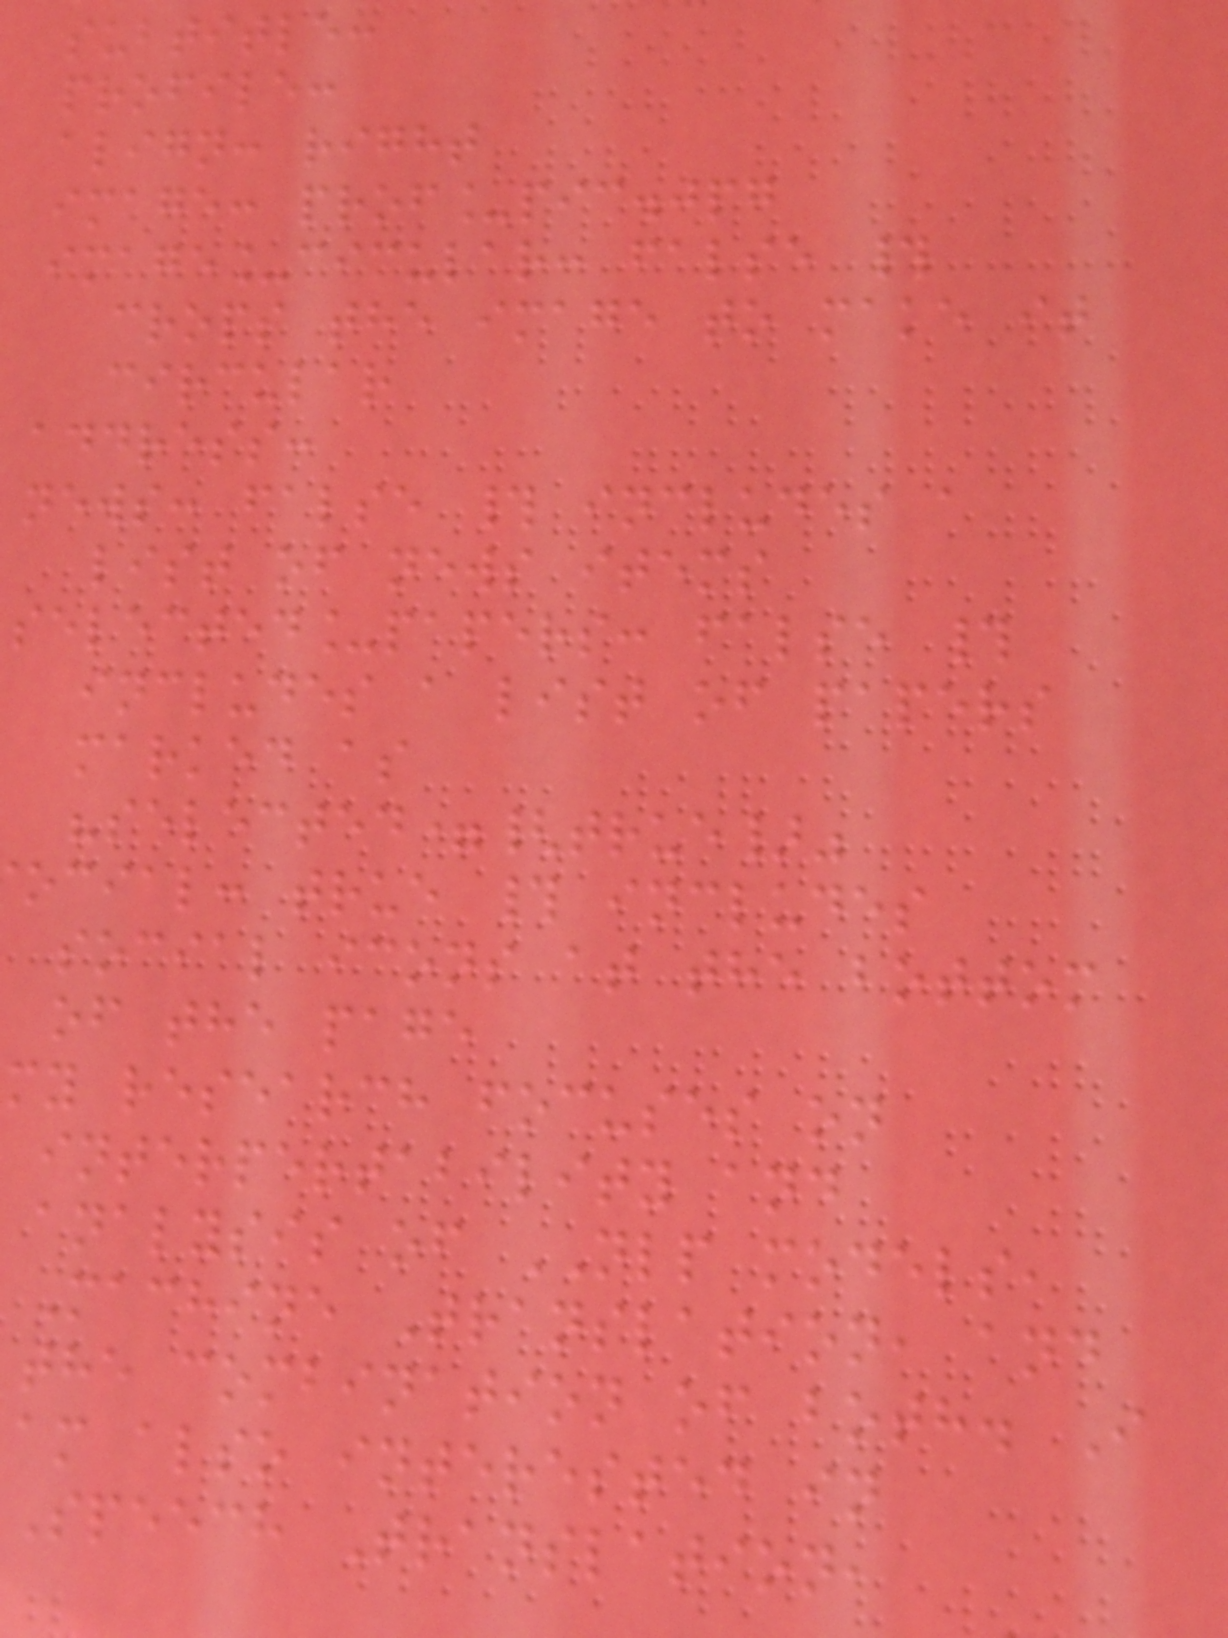subtitle:
profile:
align: right
image: prof_pic.jpg
image_cicular: false #
crops the image to make it
circular
address:
news: false # includes a
list of news items
selected_papers: false #
includes a list of papers
marked as
"selected={true}"
ocial: true # includes
social icons at the bottom
of the page
my research focuses on
interpertability and
analysis of NLP models,
Machine Translation, and
the combination of both. I
am also interested in
Speech Translation,
